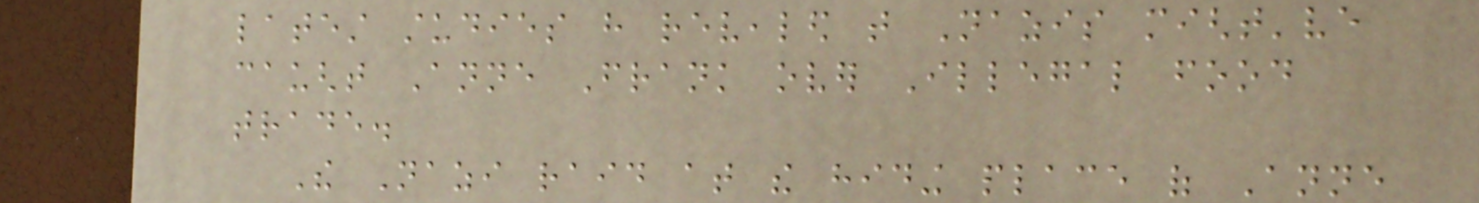latest studies have revealed that Nazis might've
caught Anne Frank over Illegal food
trade.
The Nazi raid at the hiding place of Anne
